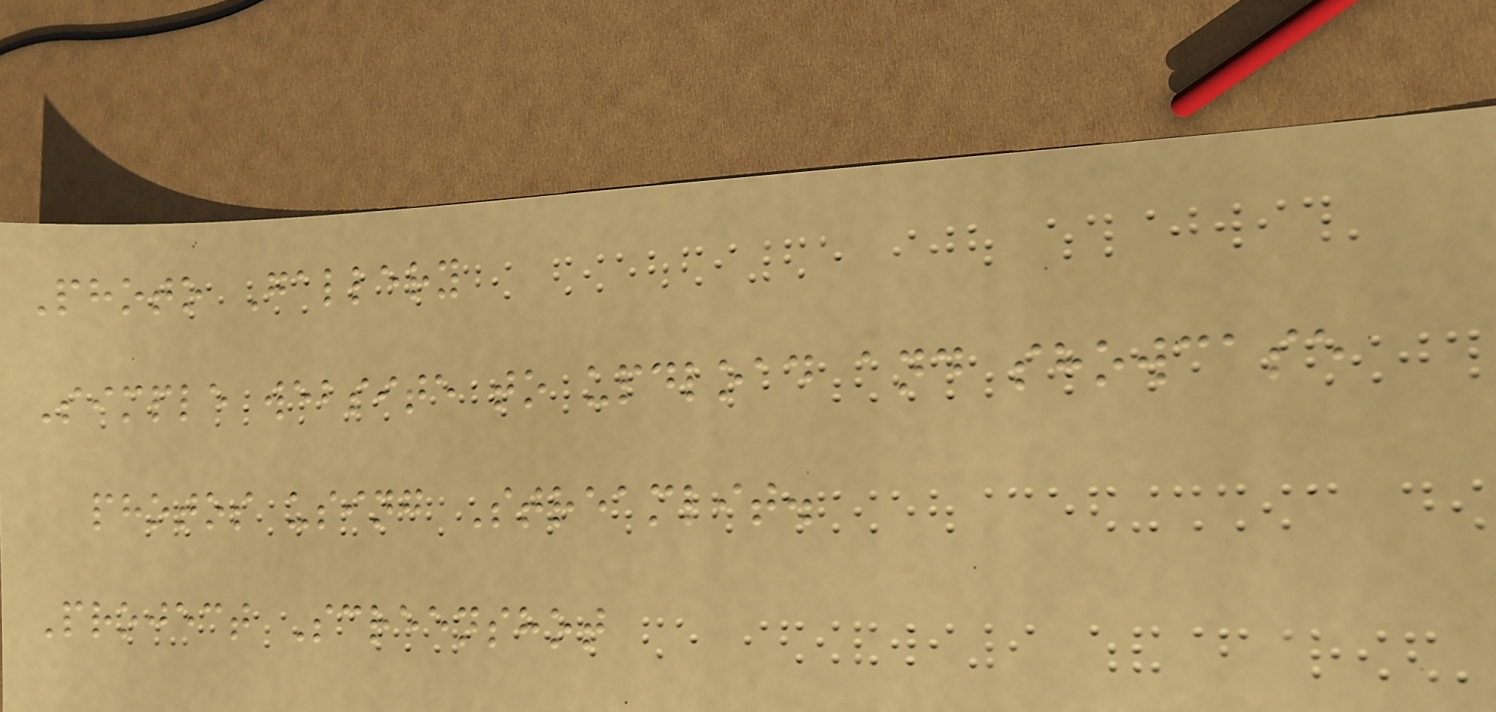Photo Gallery
Simple website to updload and showcase
photos using Streamlit.
Project Screenshot
